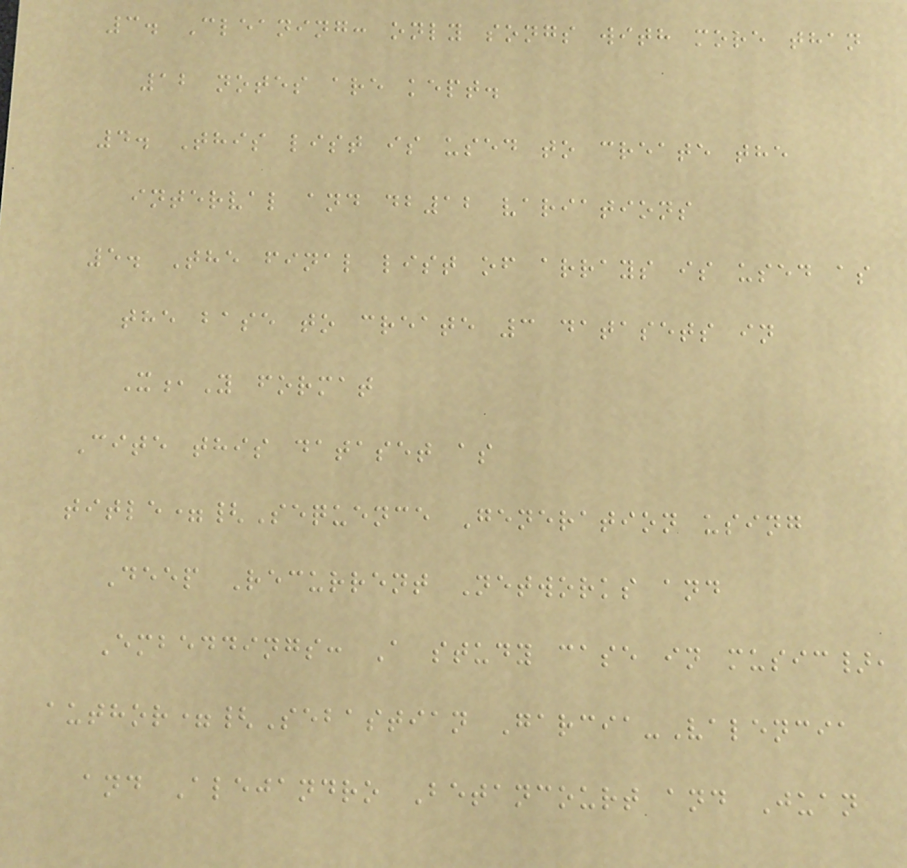3. Cleaning: only songs with more than
12 notes are kept.
4. This list is used to create the
interval and db12 variations
5. The final list of arrays is used as
the base to create 3 datasets in
X,Y format
Cite this dataset as
title={Sequence Generation using
Deep Recurrent Networks and
Embeddings: A study case in music},
author={Sebastian Garcia-Valencia
and Alejandro Betancourt and Juan
